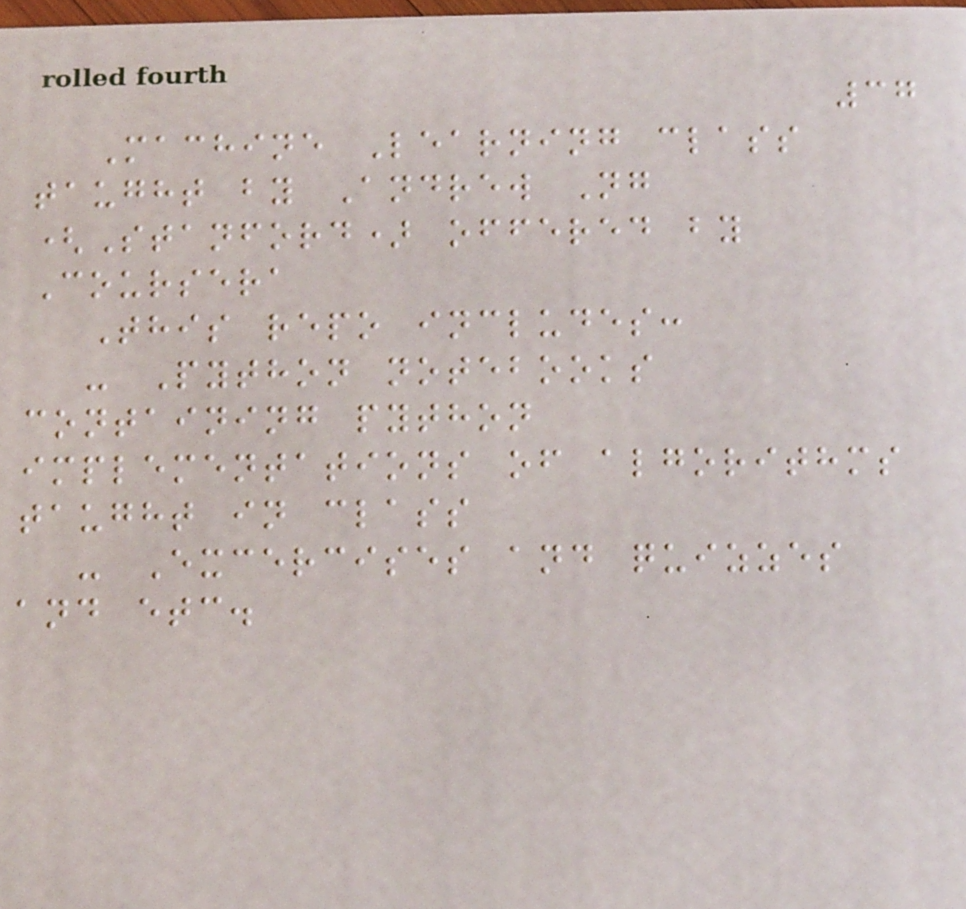37
Machine Learning class
taught by Andrew Ng
(Stanford) offered by
Coursera
This repo includes:
- Python notebooks
containing python
implementations of algorithms
taught in class
- Excercises and quizzes
and etc.
